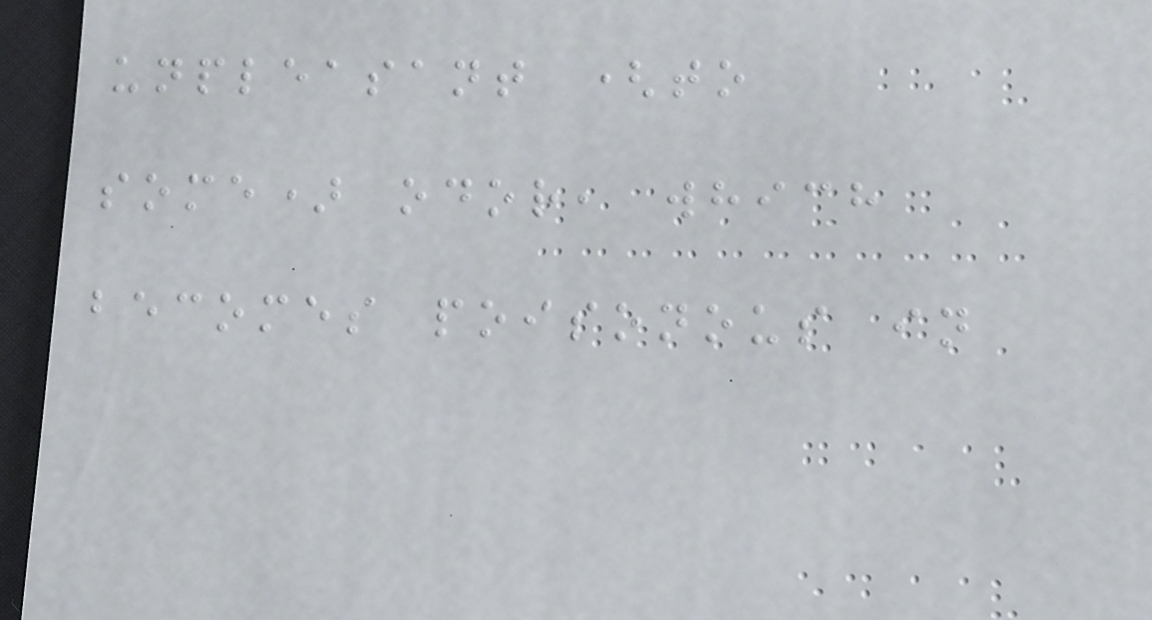unpleasant (to
some) odor, which
becomes poisonous in
